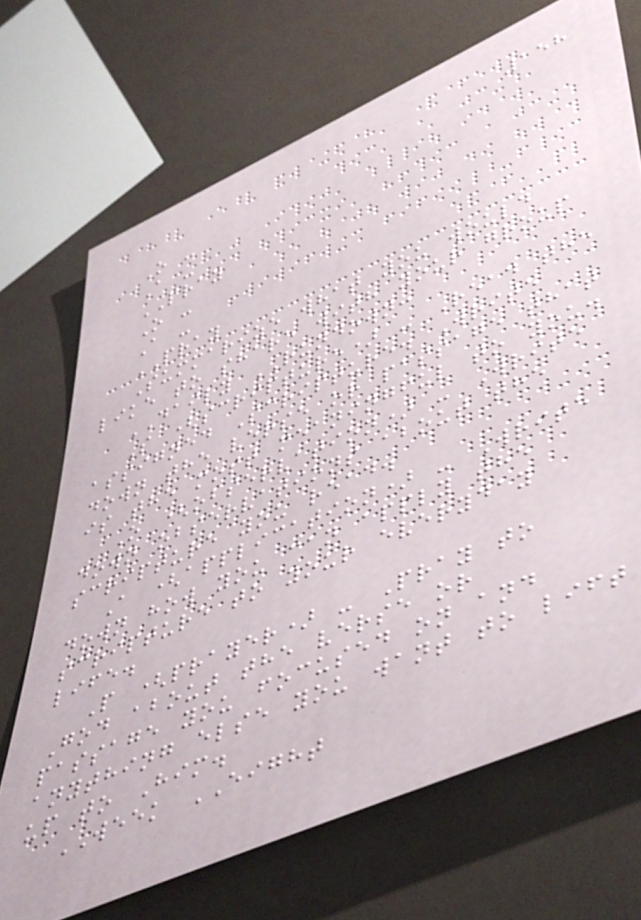158
O -
A -
PRAY
O -
A -
PRAY
Summarize what you would
like to share with your group
DAILY RUNDOWN:
S (scripture) - Read the
assigned Scripture. Write
down the verse or passage that
is the most meaningful to you.
O (observation) - Write
down observations about the
scripture you read.
A (application) - Write
down how you can apply the
scripture to your everyday
life.
P (prayer) - Pray to
God about the verse or
passage you focused on and
anything else you want to lift
up to Him.
WEEK EIGHT
